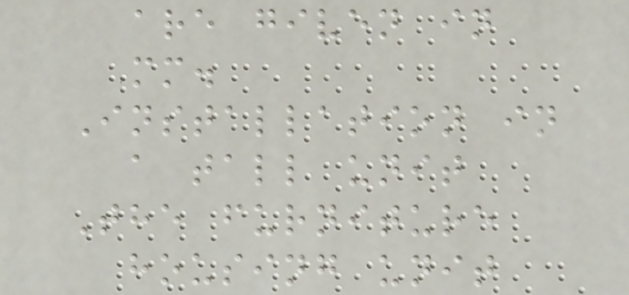are given in
mm.
Installation in
a tall unit
The furniture
housing unit
